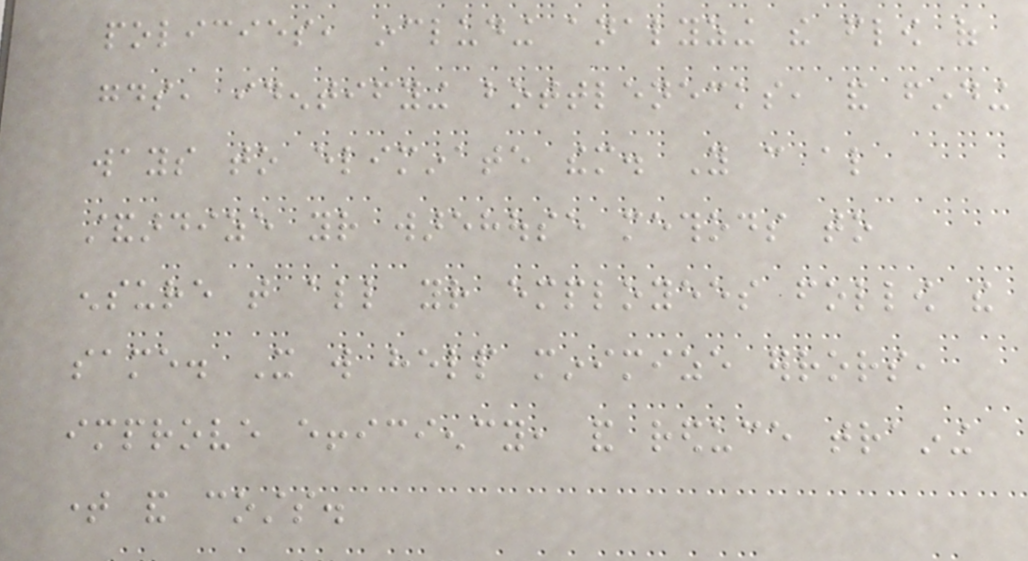policies, including analyzing the flow of
goods, identifying bottlenecks, and finding
ways to eliminate them. You can also
standardize your warehouse methods to
ensure that all your employees follow the
same. It will help minimize errors,
improve efficiency, and reduce training
time and costs.
